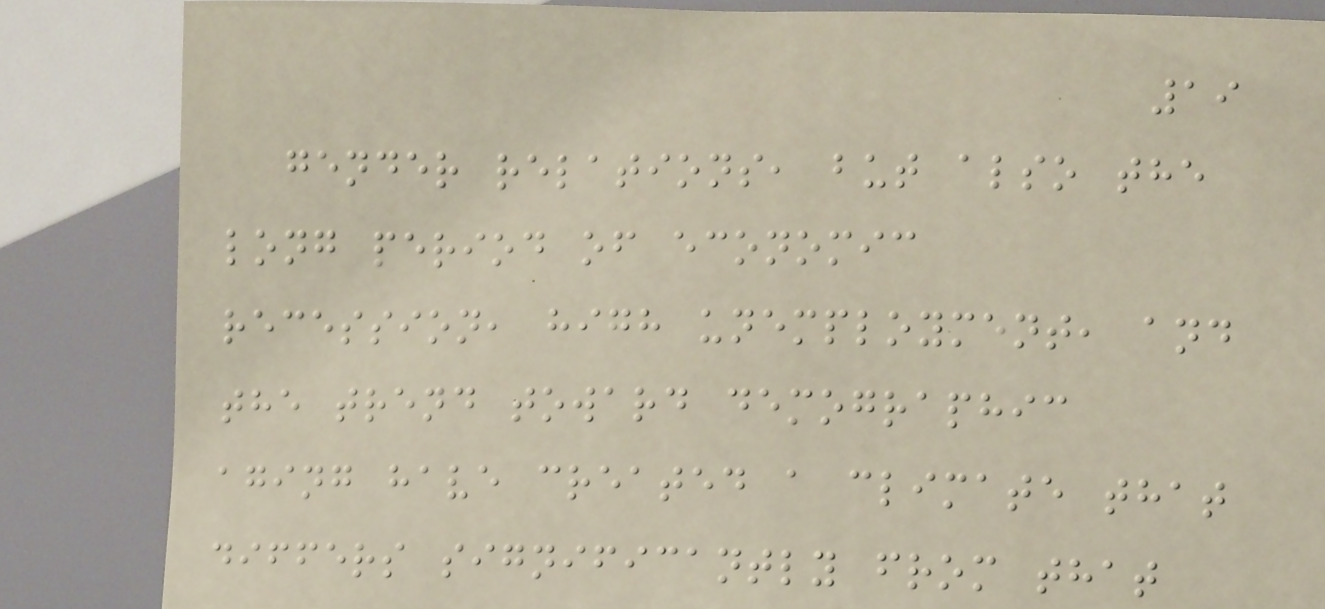19
gender relations, but also the
long period of economic
recession, high unemployment, and
the trend toward demographic
aging have created a climate that
differs significantly from that
